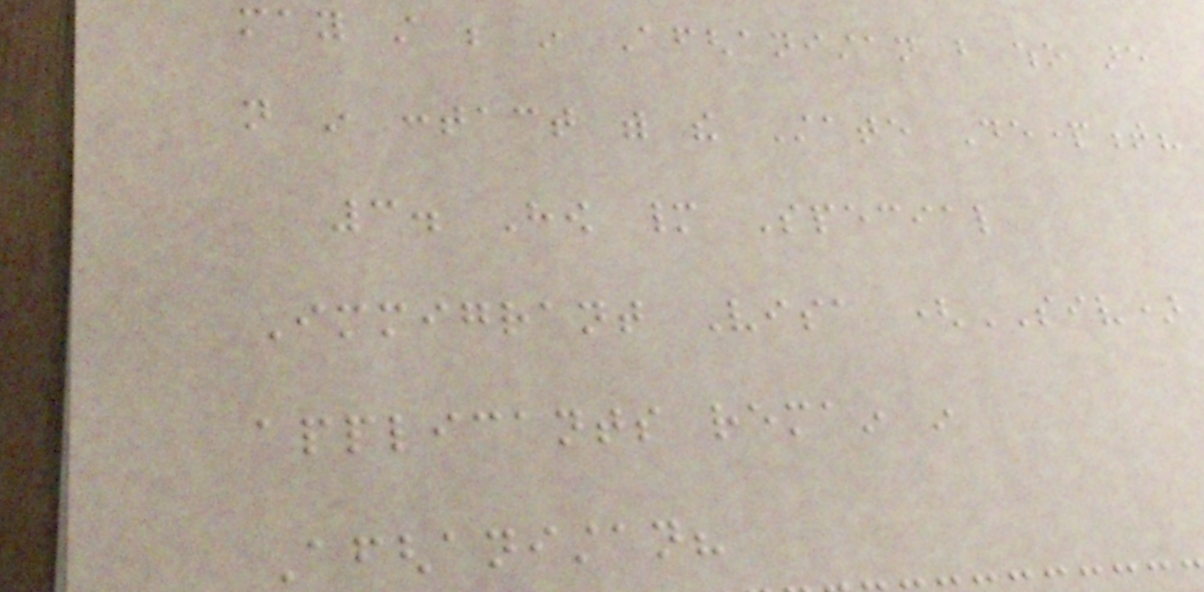may still be in Afghanistan but who are
not in contact with the State Department?
3. How many Special
Immigrant Visa (SIV)
applicants remain in
Afghanistan?
